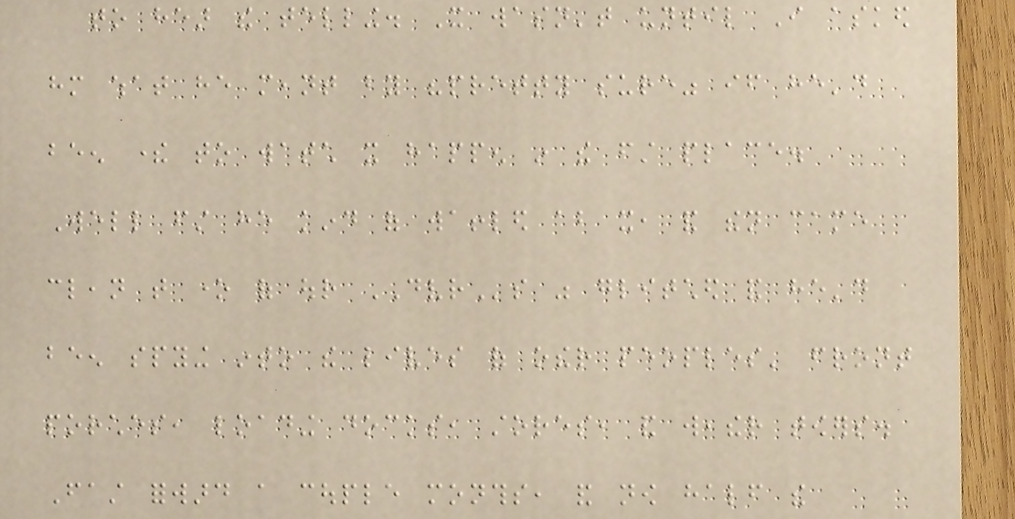to hear the telling. It wasn't until I asked
him what he meant by "pretty sure" if he'd
been there to watch it happen in the first place.
Well first he kind of waffled about it, and then came
clean that one of our DVRs was glitched and he'd
been spying into the lives of other peoples' front
porches, loading docks, stores, and weather towers.
Fast forward a couple months, and now half the
